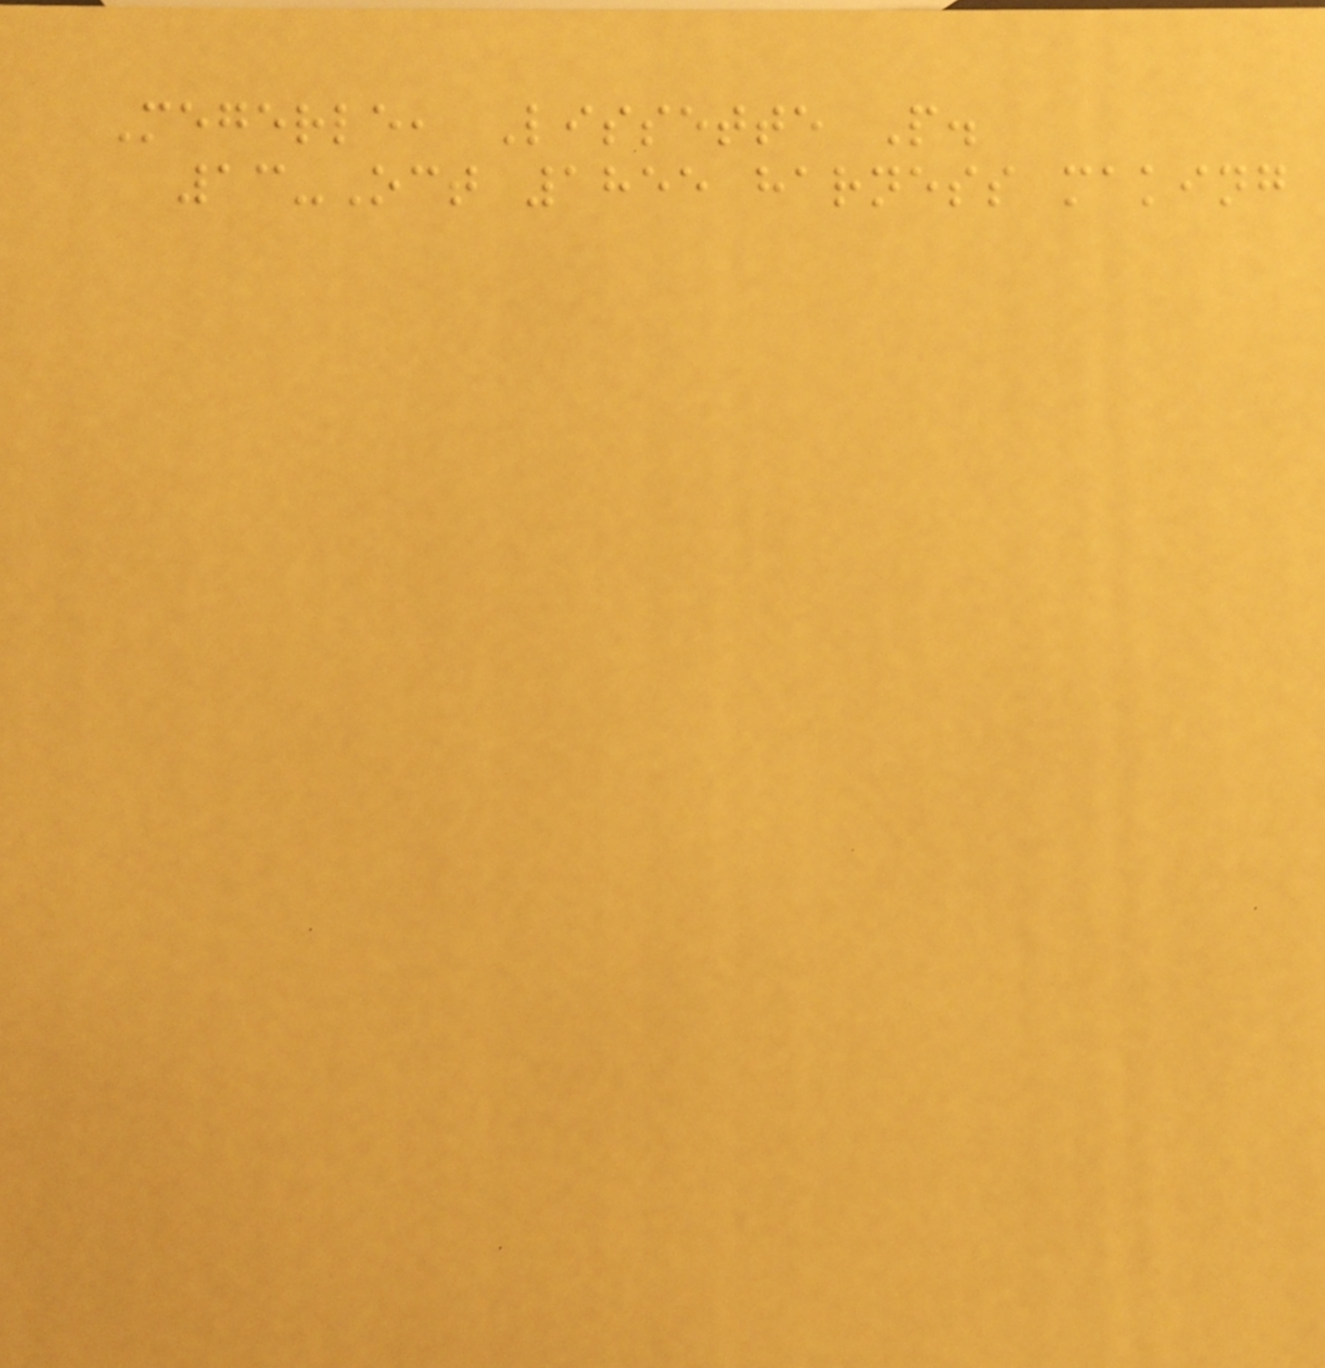Megerle, Lissette P.
13-Oct 1855 harness making
